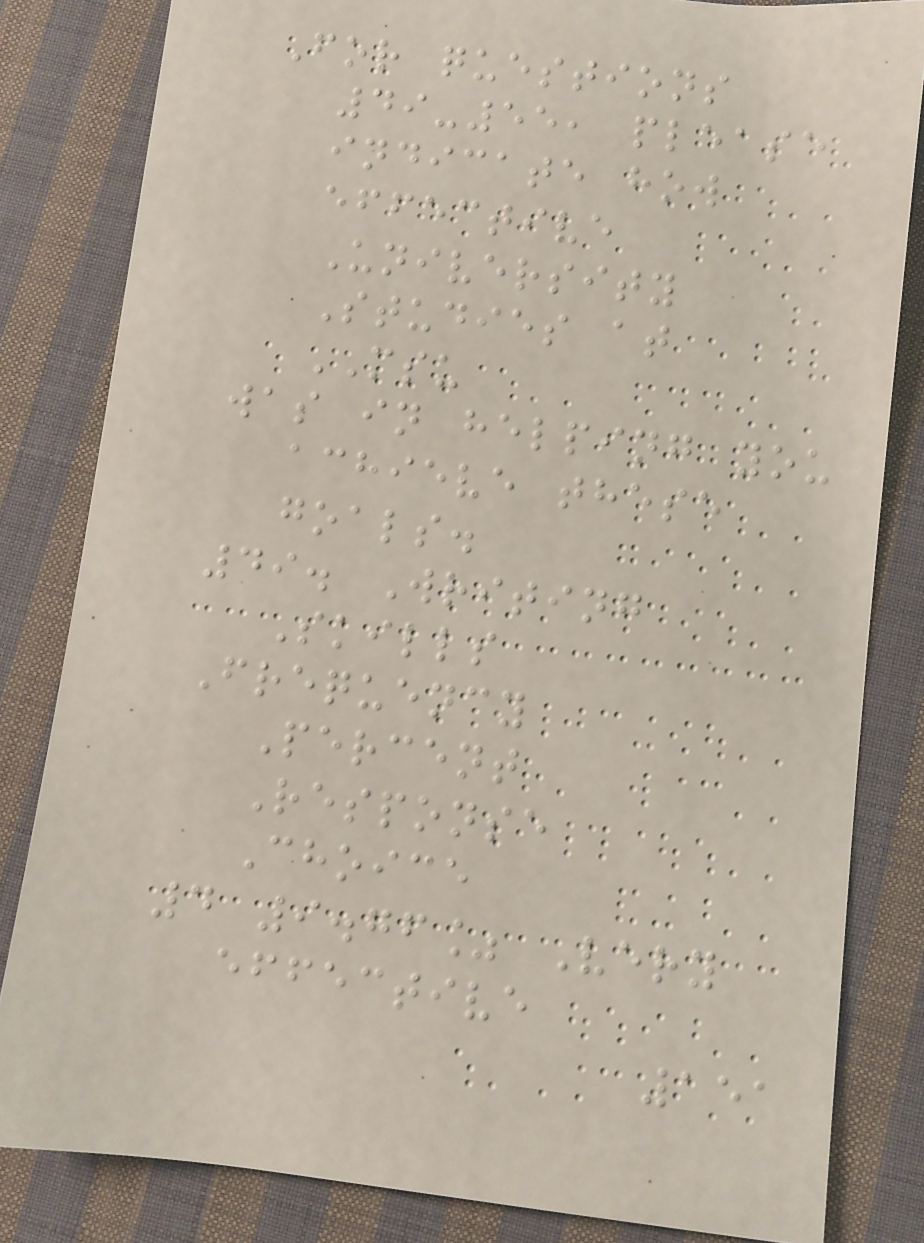For questions
49-55, please
indicate how
effective
University
Studies at
MSU
was in helping you
achieve these
goals.
49. Writing
Skills
Frequency
Percent
Response
Choice
4 9.76% Very
effective
151
